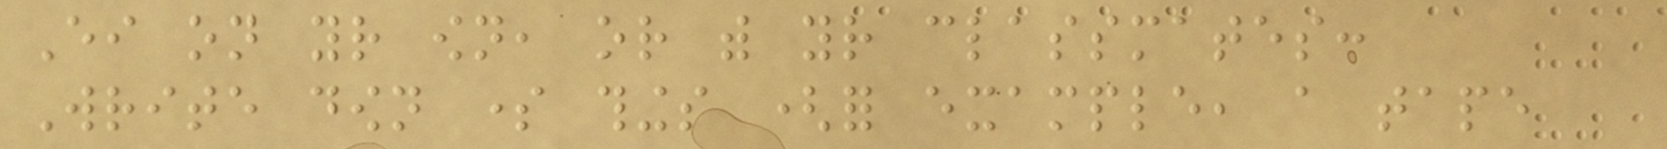Either on your own, or with your classmates:
Write down some things (for example, a tape
